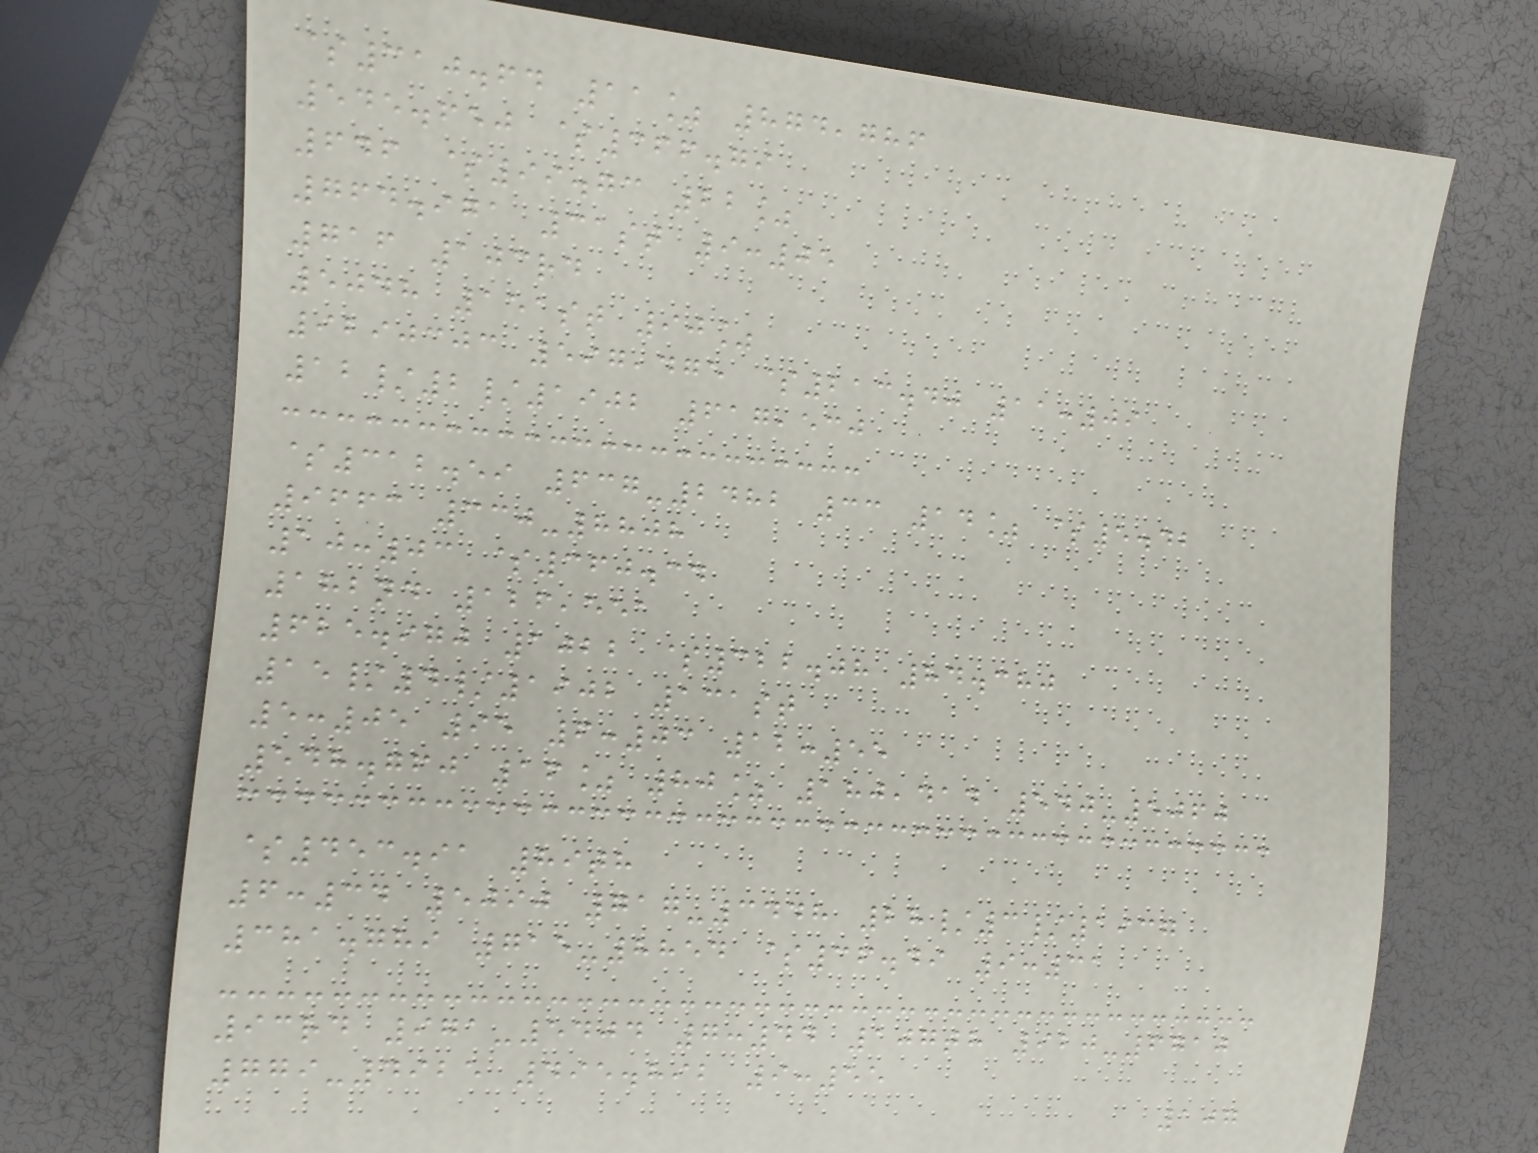$310.64 11% 874,786
545.650 $366.79
646 $99.73 22%
764.971 31st 9:05
716 103rd
5048 151st 90%
9290303 597,475 $213.40 11:09
12/2/1902 617,530
$312.59 637-2482 33 14% $5.42
9663 330-8808
10:03 $360.34
182nd 126,551
625.970 1022 $322.08 84.380
15/4/1902 131st
5:05 95 6:03 12:55
548.760 16% 80% 180,414 540-5060
$453.91 89th
6:34 5090 717-3448 28/3/1937
381.789 715-8854 $36.49 9:31
93rd 971-5404 7:44 107th 920-6710
779-4925 495.892 9:55
107
